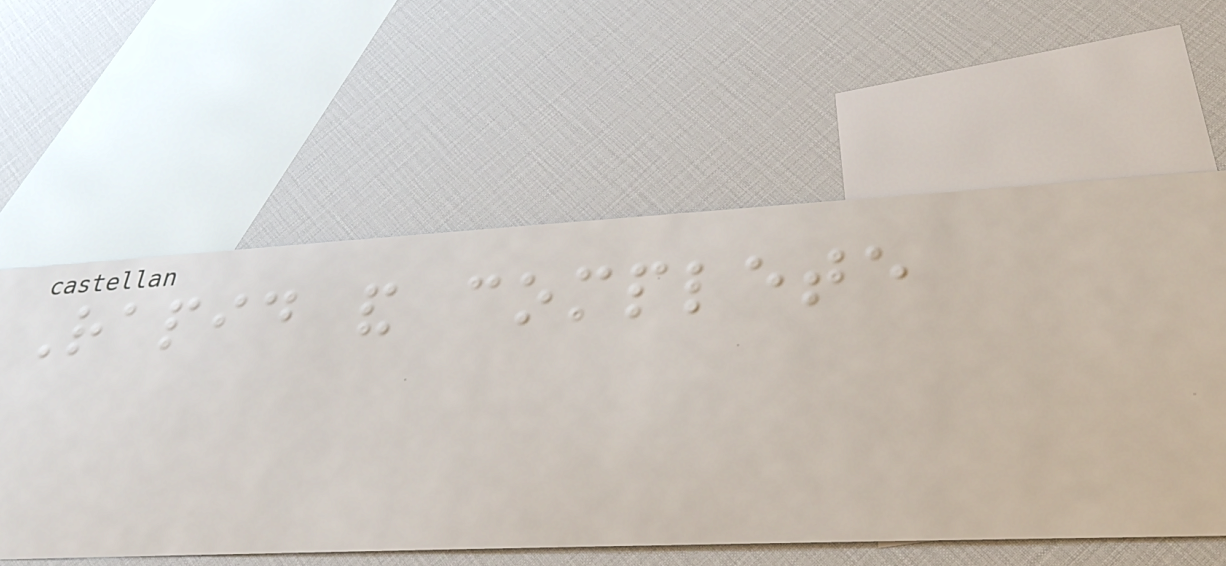Rapid and complete
